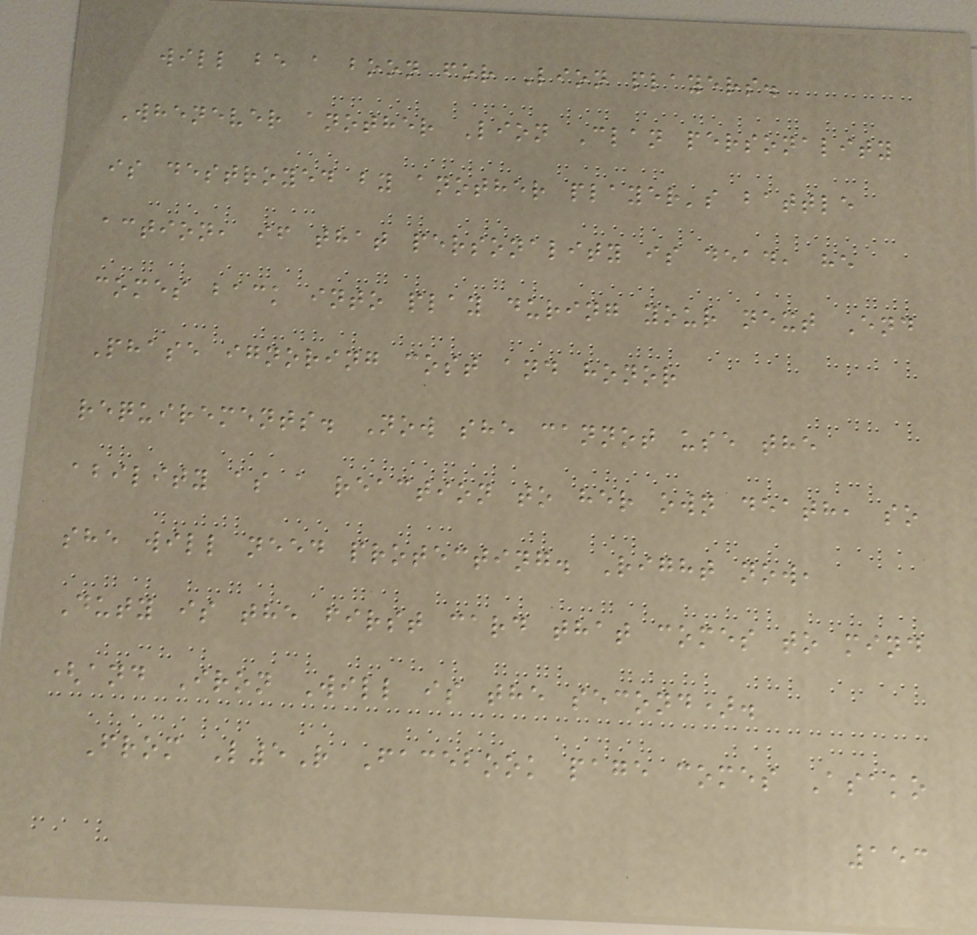will be a boon for Lion players.
Whenever another Lion Clan personality
is destroyed by another player's battle
action, if that personality is dead, he
comes back into play during your next End
Phase ignoring cost and honor
requirements. Now she cannot use the
ability as a reaction to her own death, so
she will need protecting. Right now,
Duty is the first card that comes to mind
(and Iron Will is the second).
From L5R Facebook page comes Asako
153
